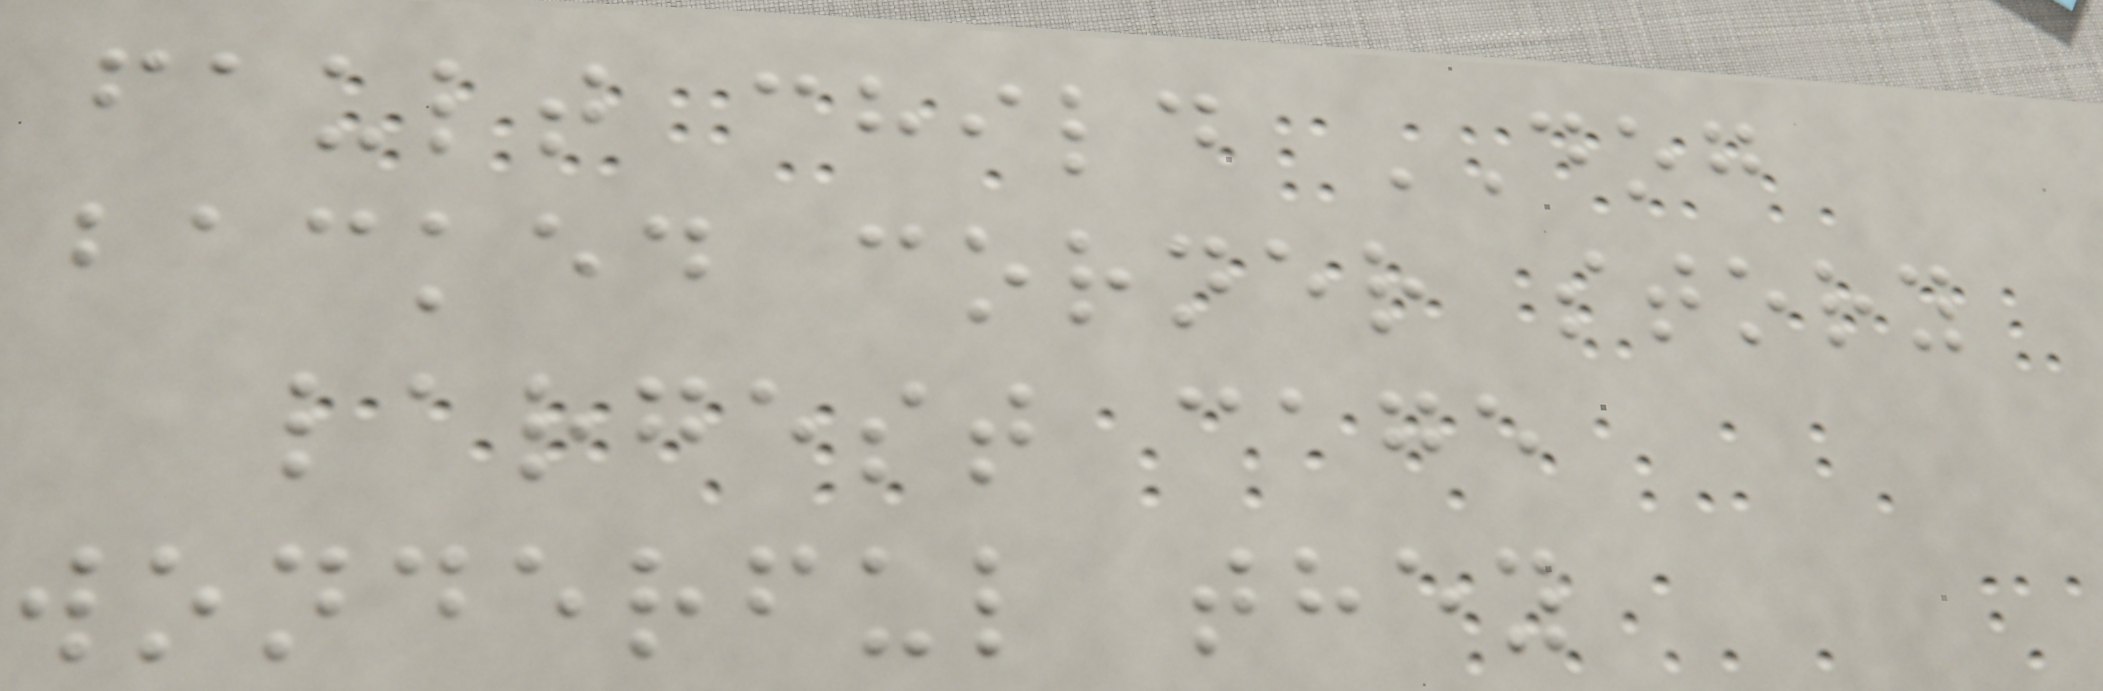fault child DOG
backed corner story
largest cage
wonderful they
